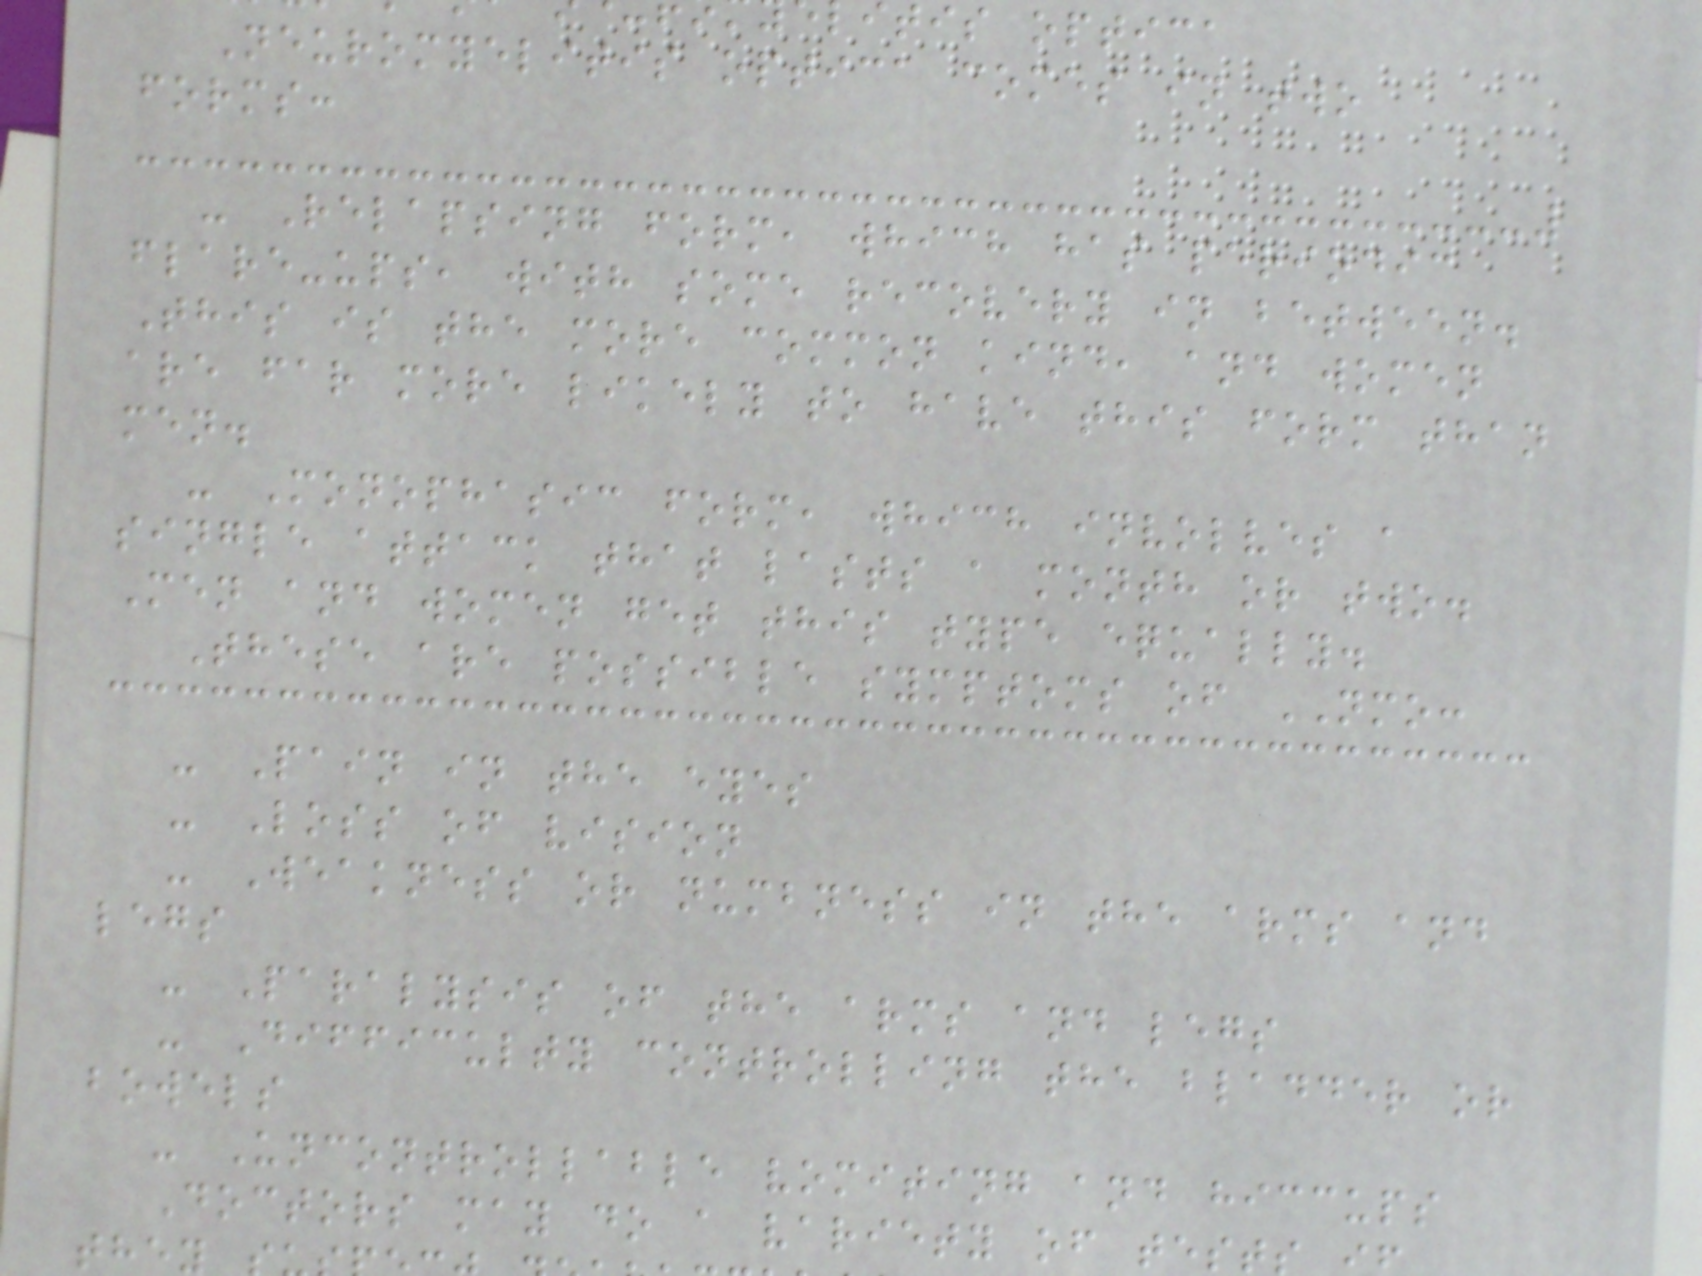itis optica
Neuromyelitis optica comes in two
forms:
- Relapsing form, which has periodic
flare-ups, with some recovery in between.
This is the more common kind, and women
are far more likely to have this form than
men.
- Monophasic form, which involves a
single attack that lasts a month or two.
Men and women get this type equally.
These are possible symptoms of NMO:
- Pain in the eyes
- Loss of vision
- Weakness or numbness in the arms and
legs
- Paralysis of the arms and legs
- Difficulty controlling the bladder or
bowels
- Uncontrollable vomiting and hiccups
Doctors may do a variety of test
